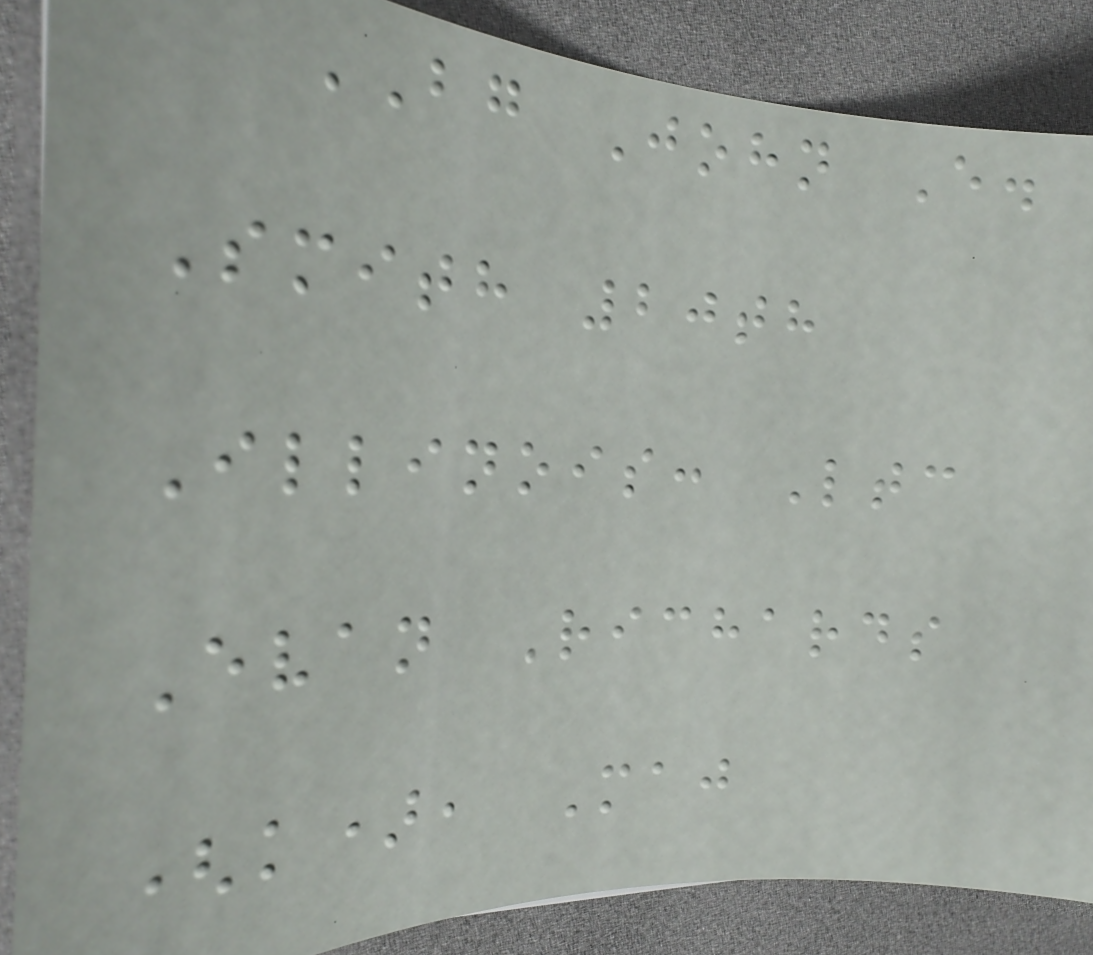BG John E.
Smith 20th
Illinois: Ltc
Evan Richards
(k), Maj
